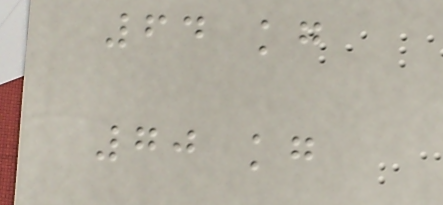64 kg
70 kg
